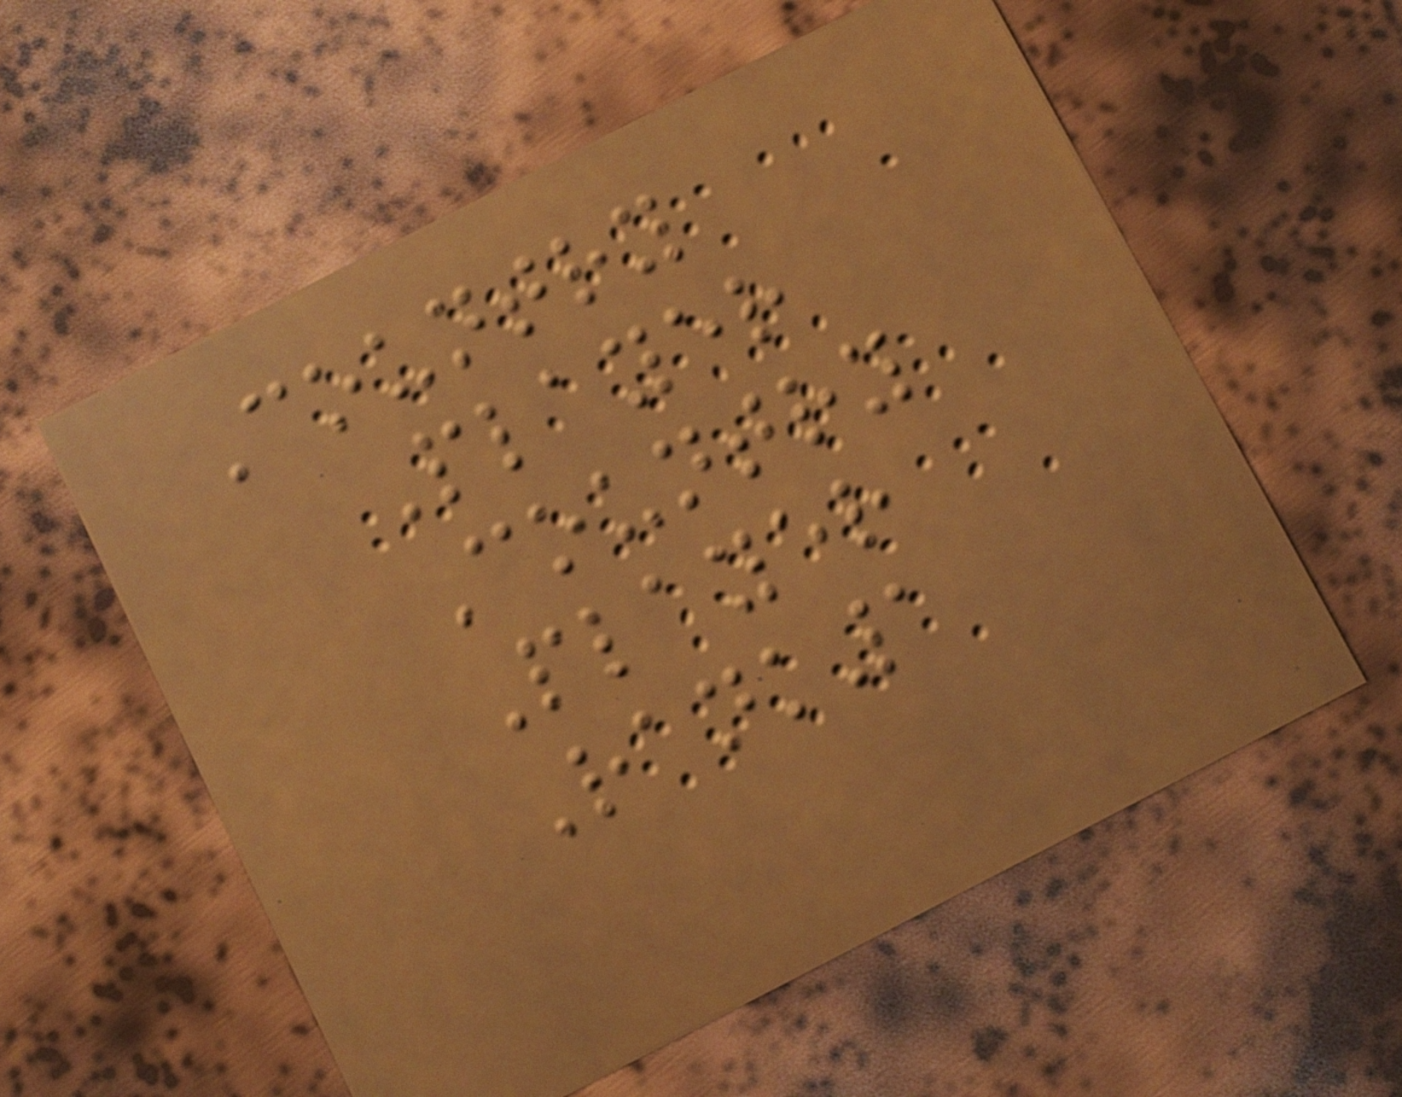Country
Player
Country
Player
Rank1
